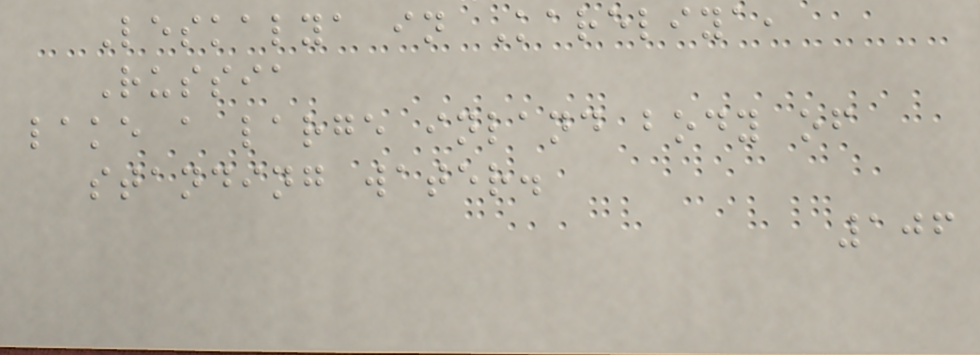Leskalya in Kareliya,
Russia
lake a large inland body of
standing water.
106
